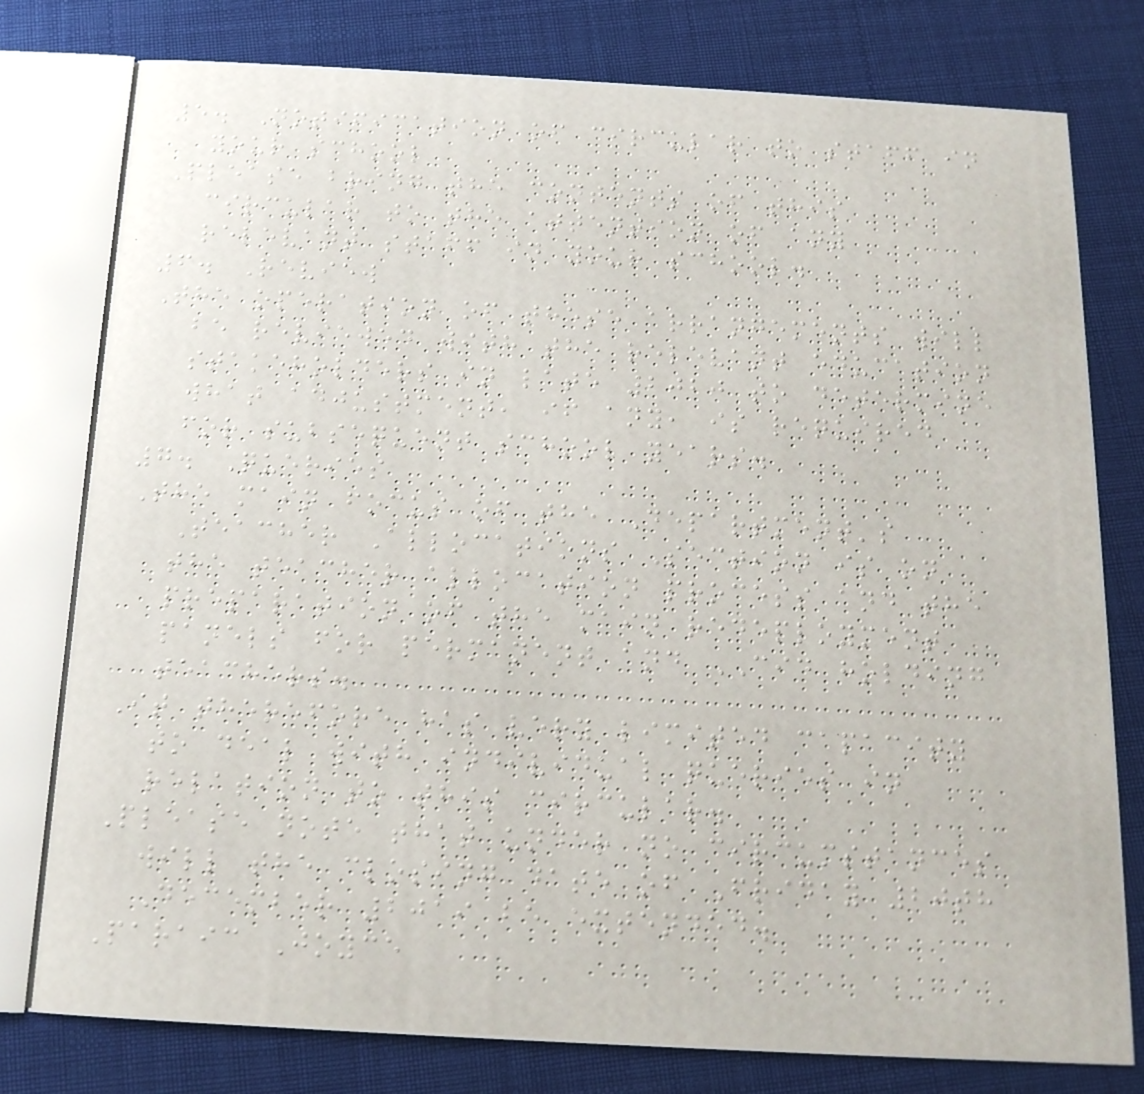5. Notification of circular to staff in
your school
Please bring the contents of this
circular to the attention of any
relevant staff in your school.
6. Review
The operation of these arrangements will
be reviewed with the relevant education
stakeholders in late 2020 to determine
what adjustment, if any, is required
for subsequent school years.
7. Queries
The main focus of the Department's
Teacher Allocations Section is on
the teacher allocation process and the
preparation of the main redeployment
panels for permanent and CID holding
teachers.
It therefore has very limited capacity
to deal with individual queries in
relation to this circular.
Please note that under no circumstances
will the closing date of Friday 20th
December 2019 be extended.
Paraic Joyce
